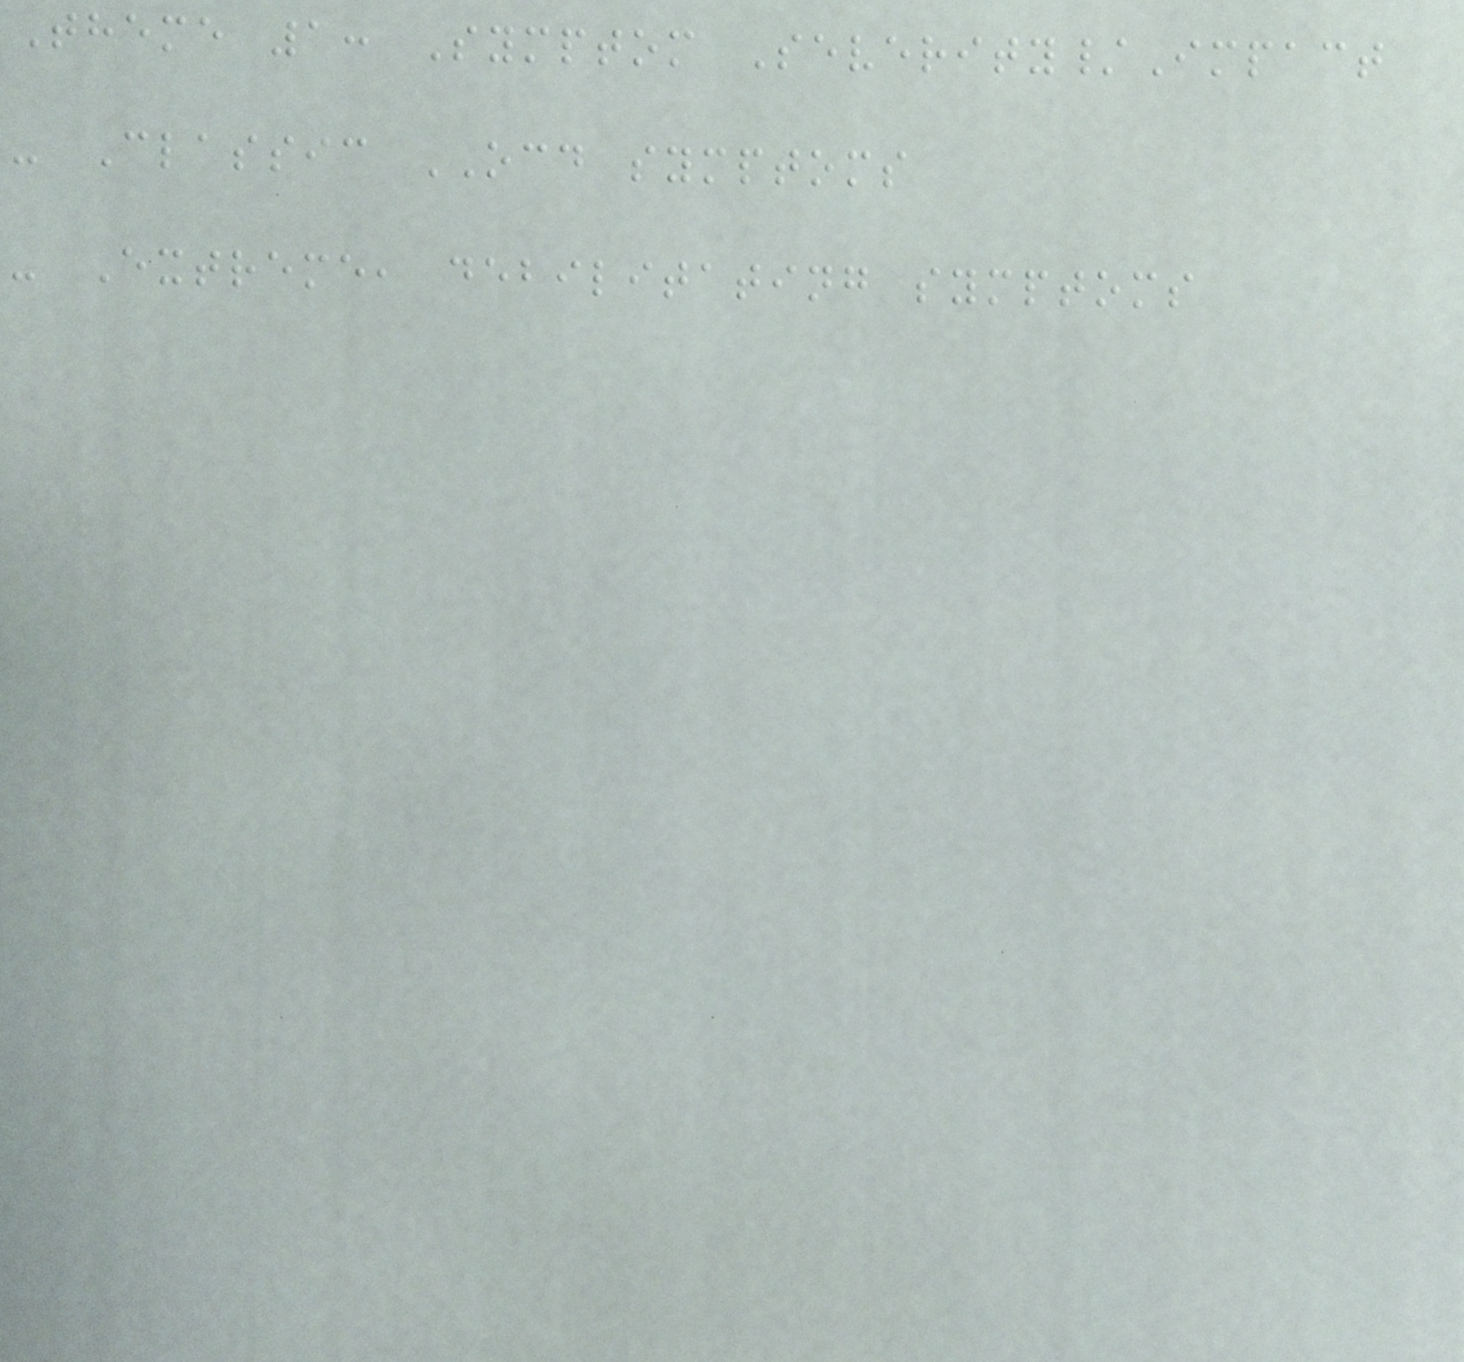Theme 1: Symptom Severity/Impact
- Classic OCD symptoms
- Extreme, debilitating symptoms
